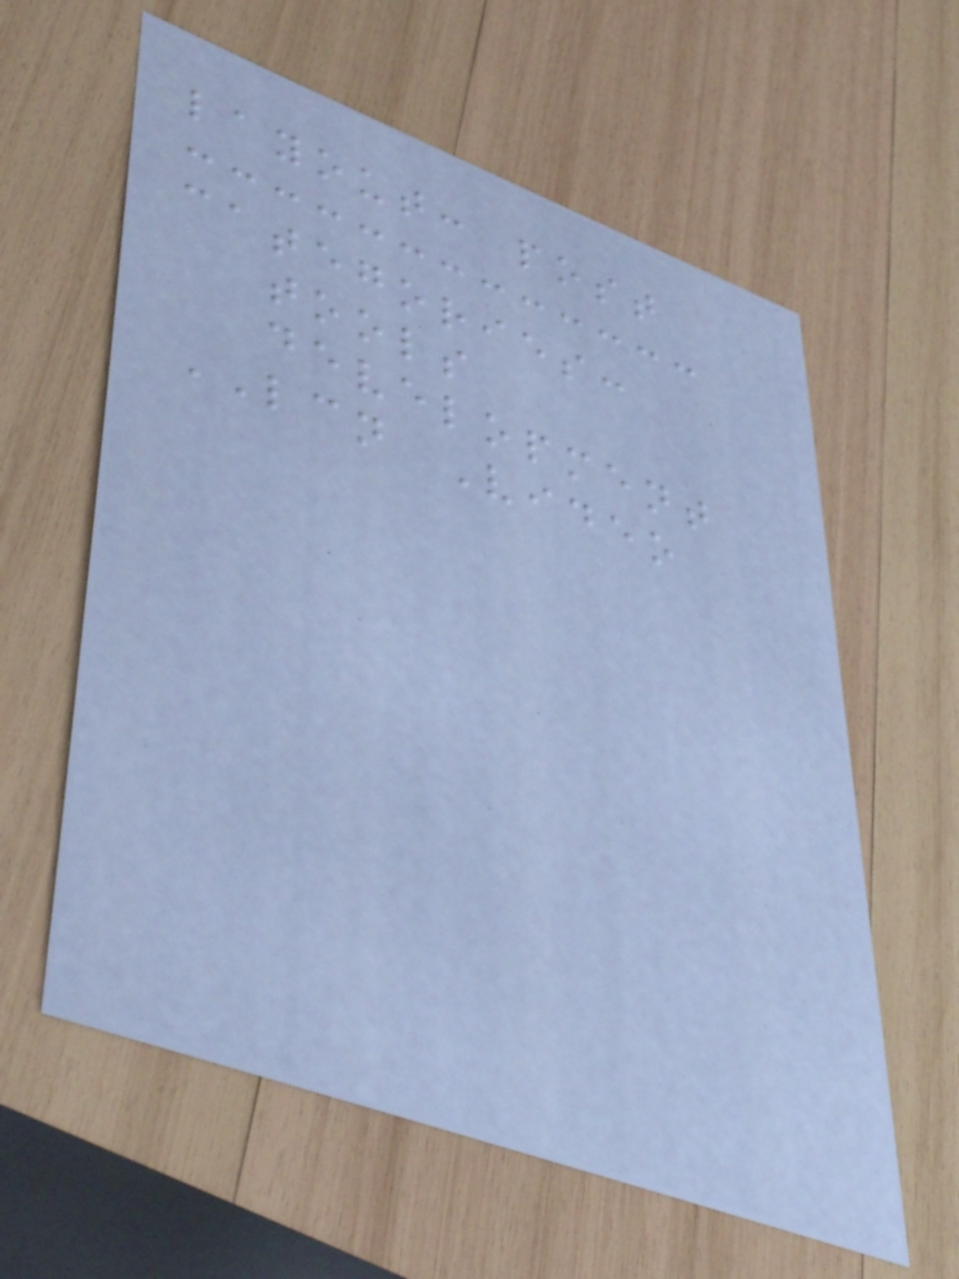layout: post
categories:
tools
development
LCN Video
